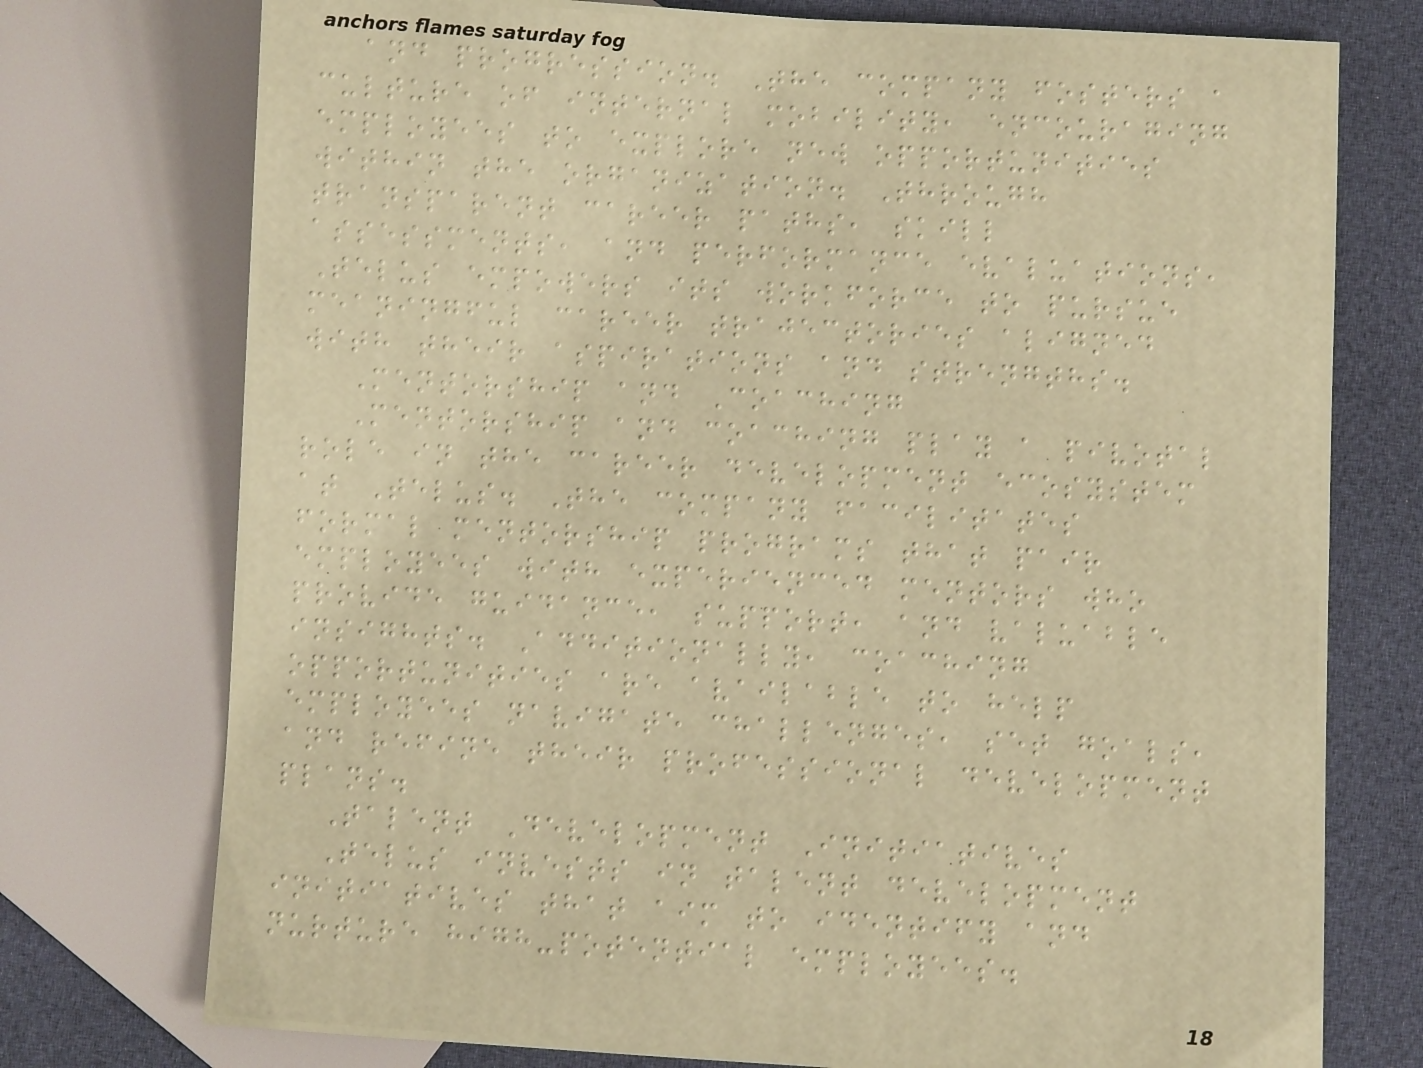and progression. The company fosters a
culture of internal mobility, encouraging
employees to explore new opportunities
within the organization. Through
transparent career paths, skill
assessments, and performance evaluations,
Telus empowers its workforce to pursue
meaningful career trajectories aligned
with their aspirations and strengths.
Mentorship and Coaching
Mentorship and coaching play a pivotal
role in the career development ecosystem
at Telus. The company facilitates
formal mentorship programs that pair
employees with experienced mentors who
provide guidance, support, and valuable
insights. Additionally, coaching
opportunities are available to help
employees navigate challenges, set goals,
and refine their professional development
plans.
Talent Development Initiatives
Telus invests in talent development
initiatives that aim to identify and
nurture high-potential employees.
